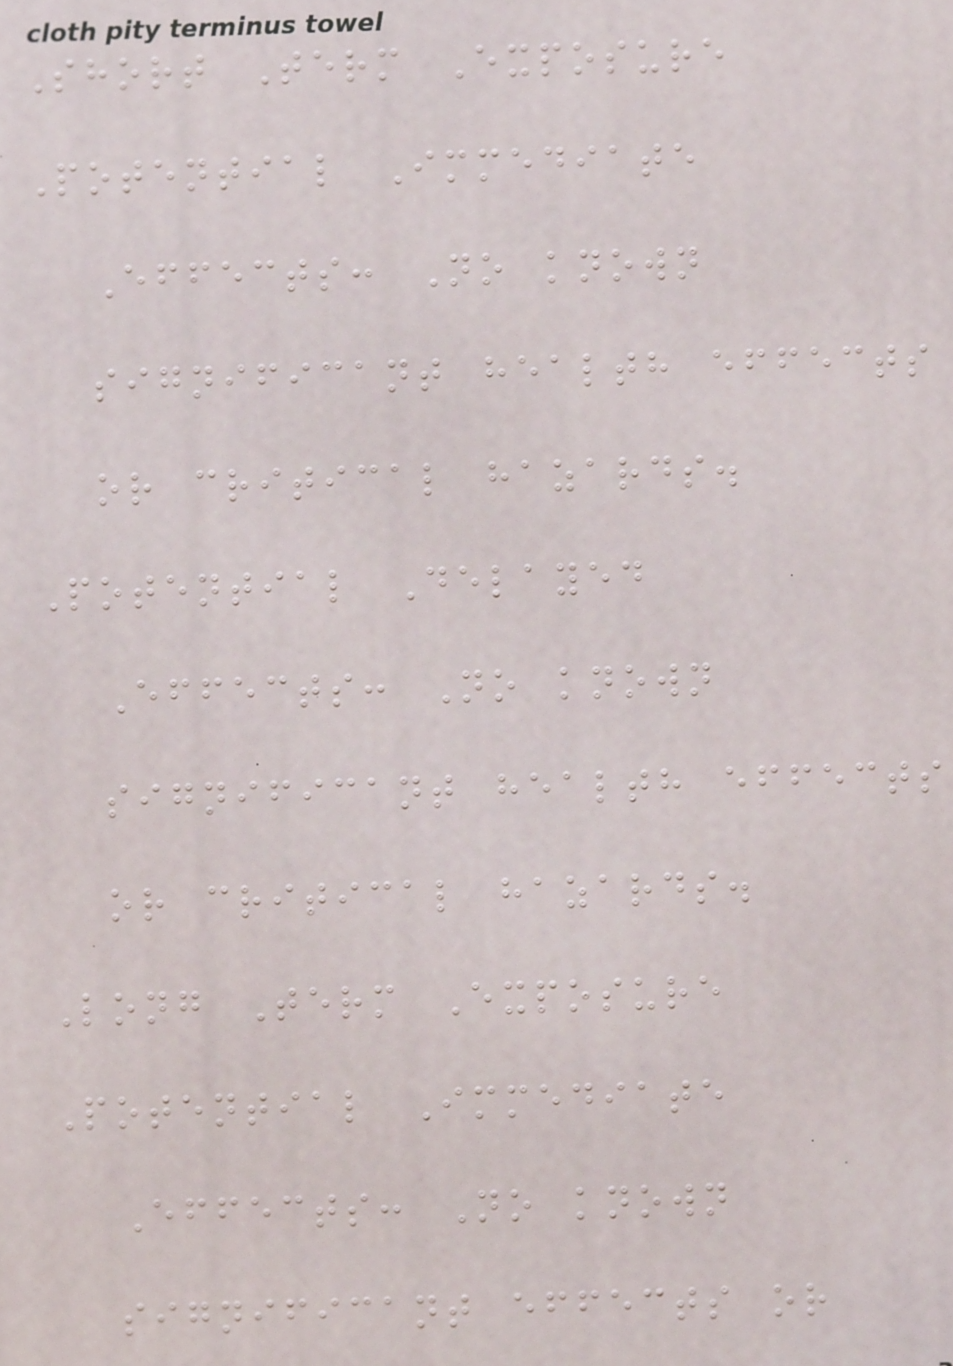Short Term Exposure
Potential Immediate
Effects: No known
significant health effects
or critical hazards.
Potential Delayed
Effects: No known
significant health effects
or critical hazards.
Long Term Exposure
Potential Immediate
Effects: No known
significant effects or
